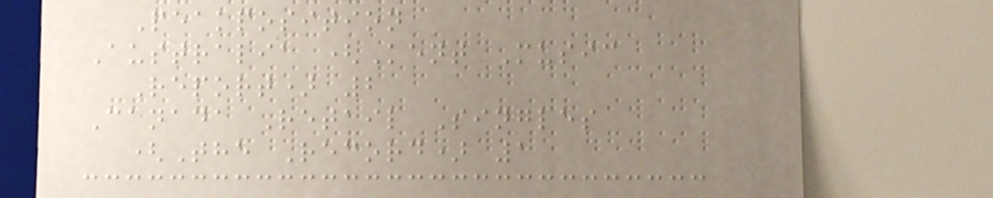Peakposition
Australia (Kent Music
Report) 2
Canada Retail Singles
(The Record) 1
